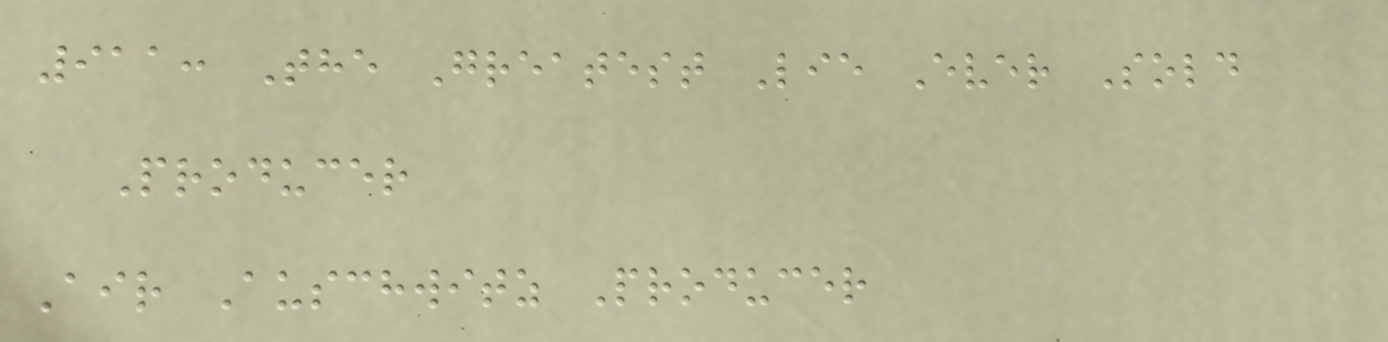911: The Greatest Lie Ever Sold
Producer
Air Auschwitz Producer
